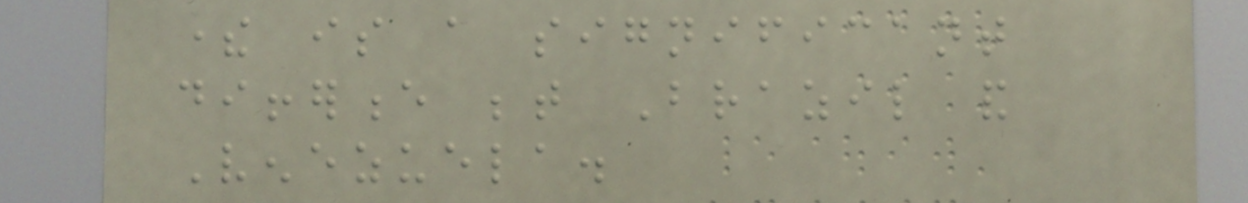there is a significant
difference between Brazil and
Venezuela.
